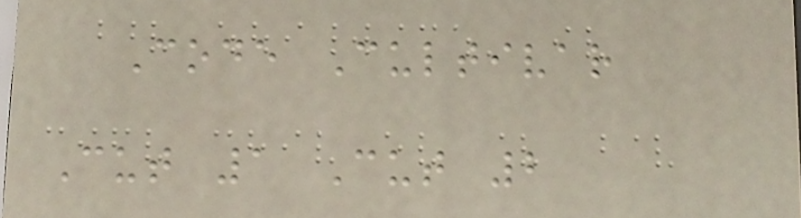Code Cultivar
Cut 1 Cut 2
